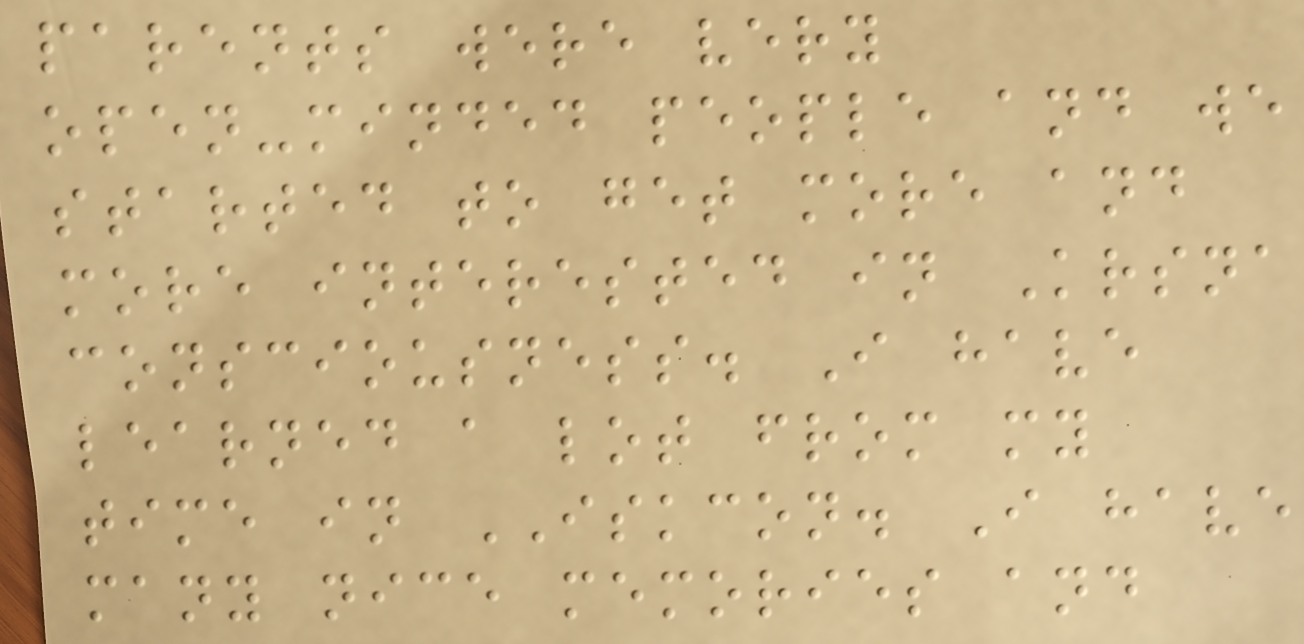parents were very
open-minded people and we
started to get more and
more interested in Krsna
consciousness. I have
learned a lot from my
time in ISKCON. I have
many nice memories and
